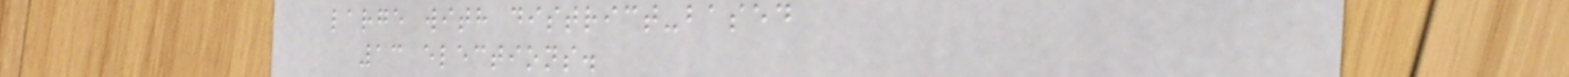large with district-based
13 elections.
